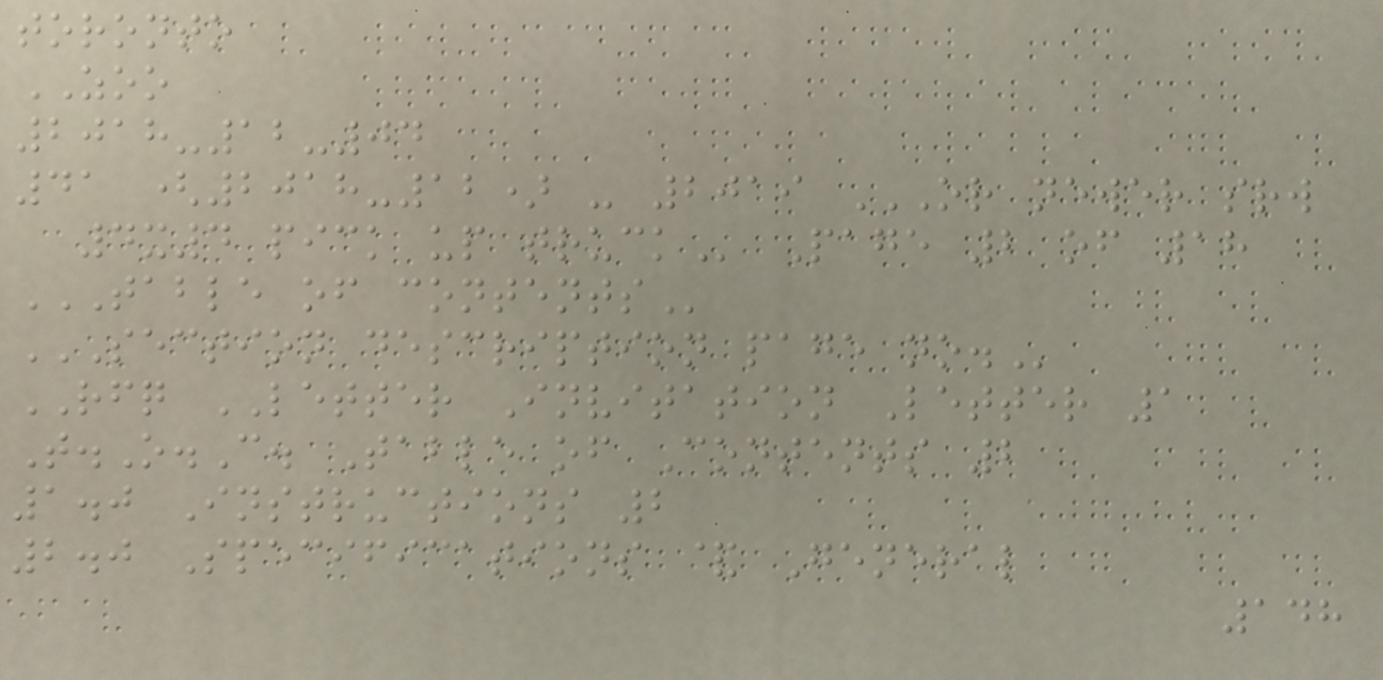toronto
ZOO
2018-12-04
41 (2018-12) - 2019 OR NEWER SRW
4X4 PICK UP TRUCK Page 2 of 18
TABLE OF CONTENTS
SECTION DESCRIPTION PAGE NO.
RFQ LETTER Invitation Letter 1
T.O.C. Table of Contents 2
1.0 Instructions 2
2.0 Specifications & General
148
